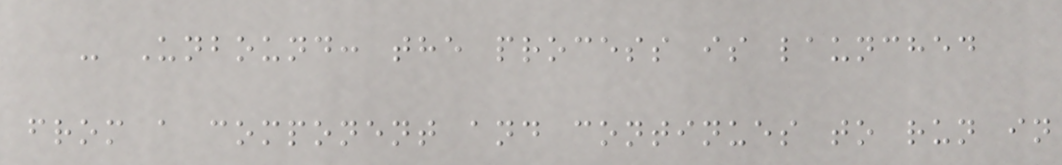- Unbound: the process is launched
from a component and continues to run in
